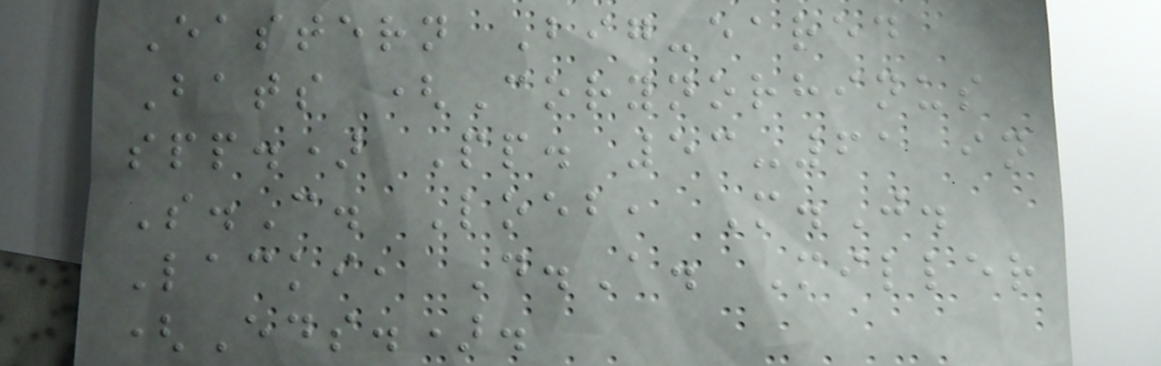Eastern Big-eared
Bats (Corynorhinus
spp.) Pp. 53-61 in
S.C. Loeb, M.J.
Lacki, D.A. Miller
(Eds.).
